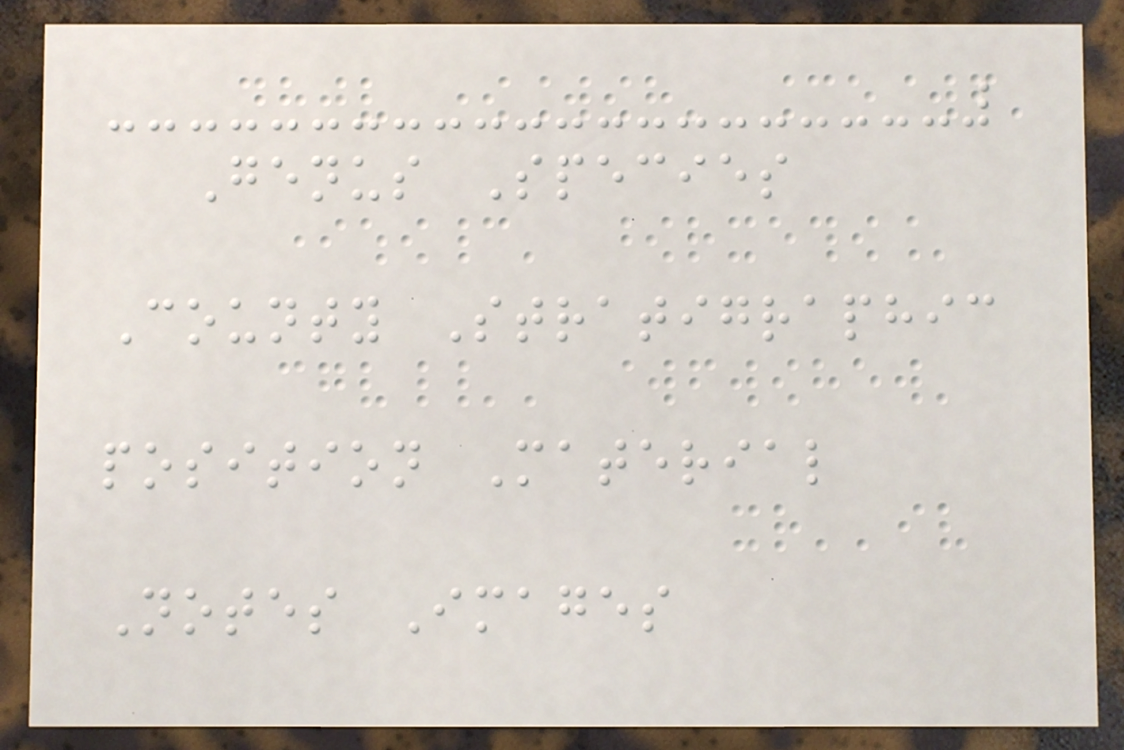Genus Species
County Stratigraphic
position Material
Notes Images
